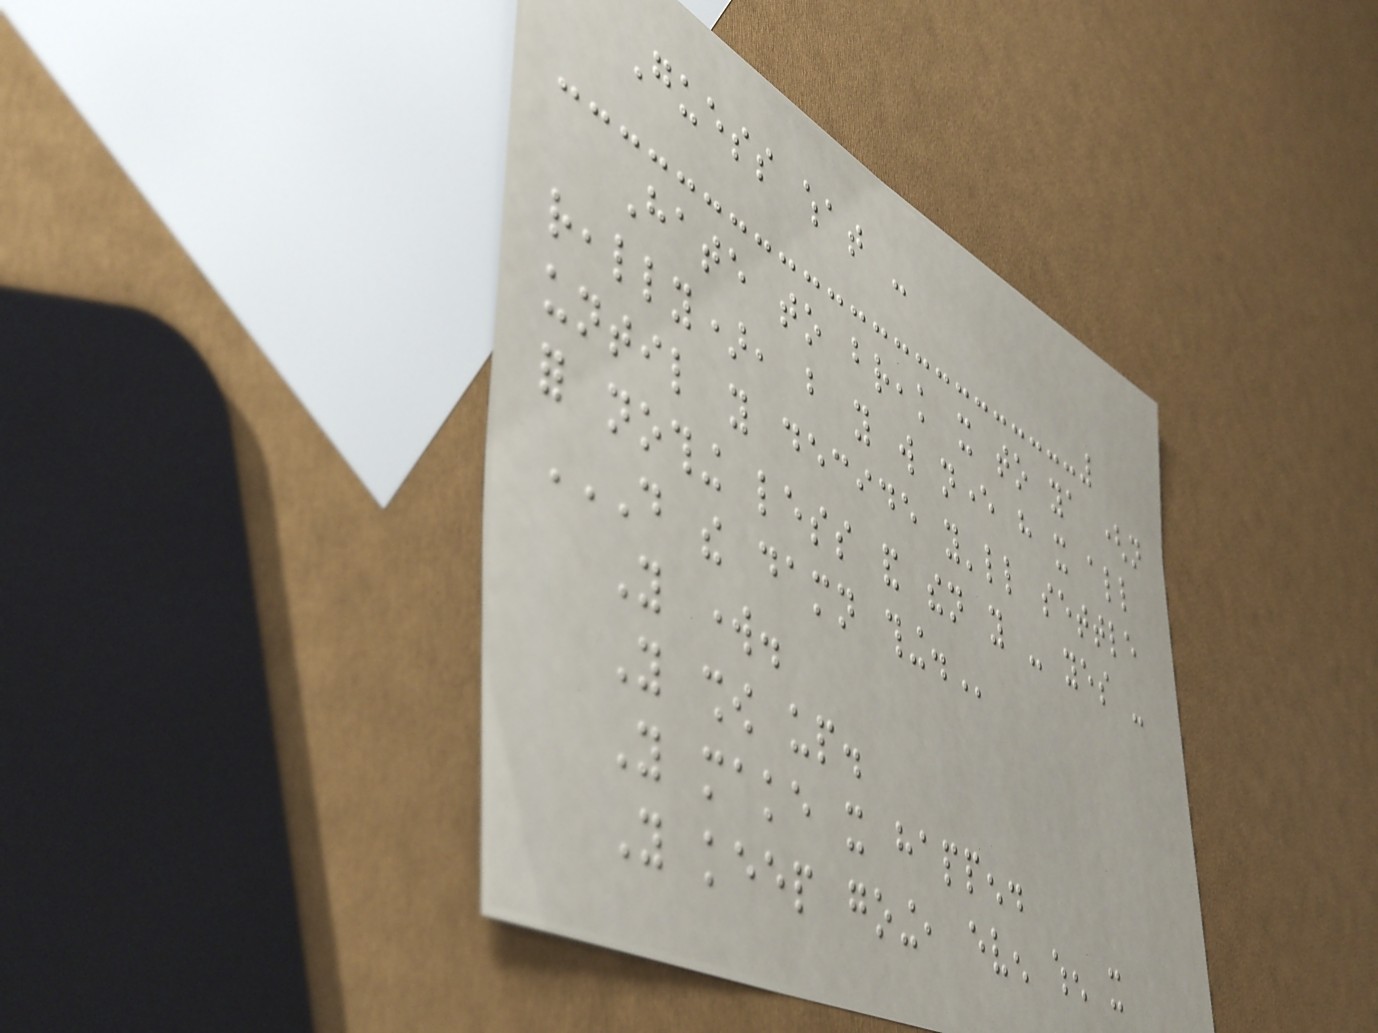Guess what -
Hate to break it to ya (not
really), but you will never have it all
until you decide you'll settle
for nothing less and then you - yes -
DO THE DAMN THING.
You work.
You show up.
You make it happen.
You keep going, even when it
